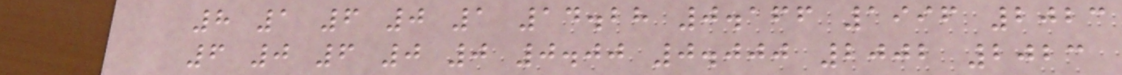8 1 6 0 1 14.28 0.166 1996 2023
6 0 6 0 0 0.00 0.000 2002 2023
